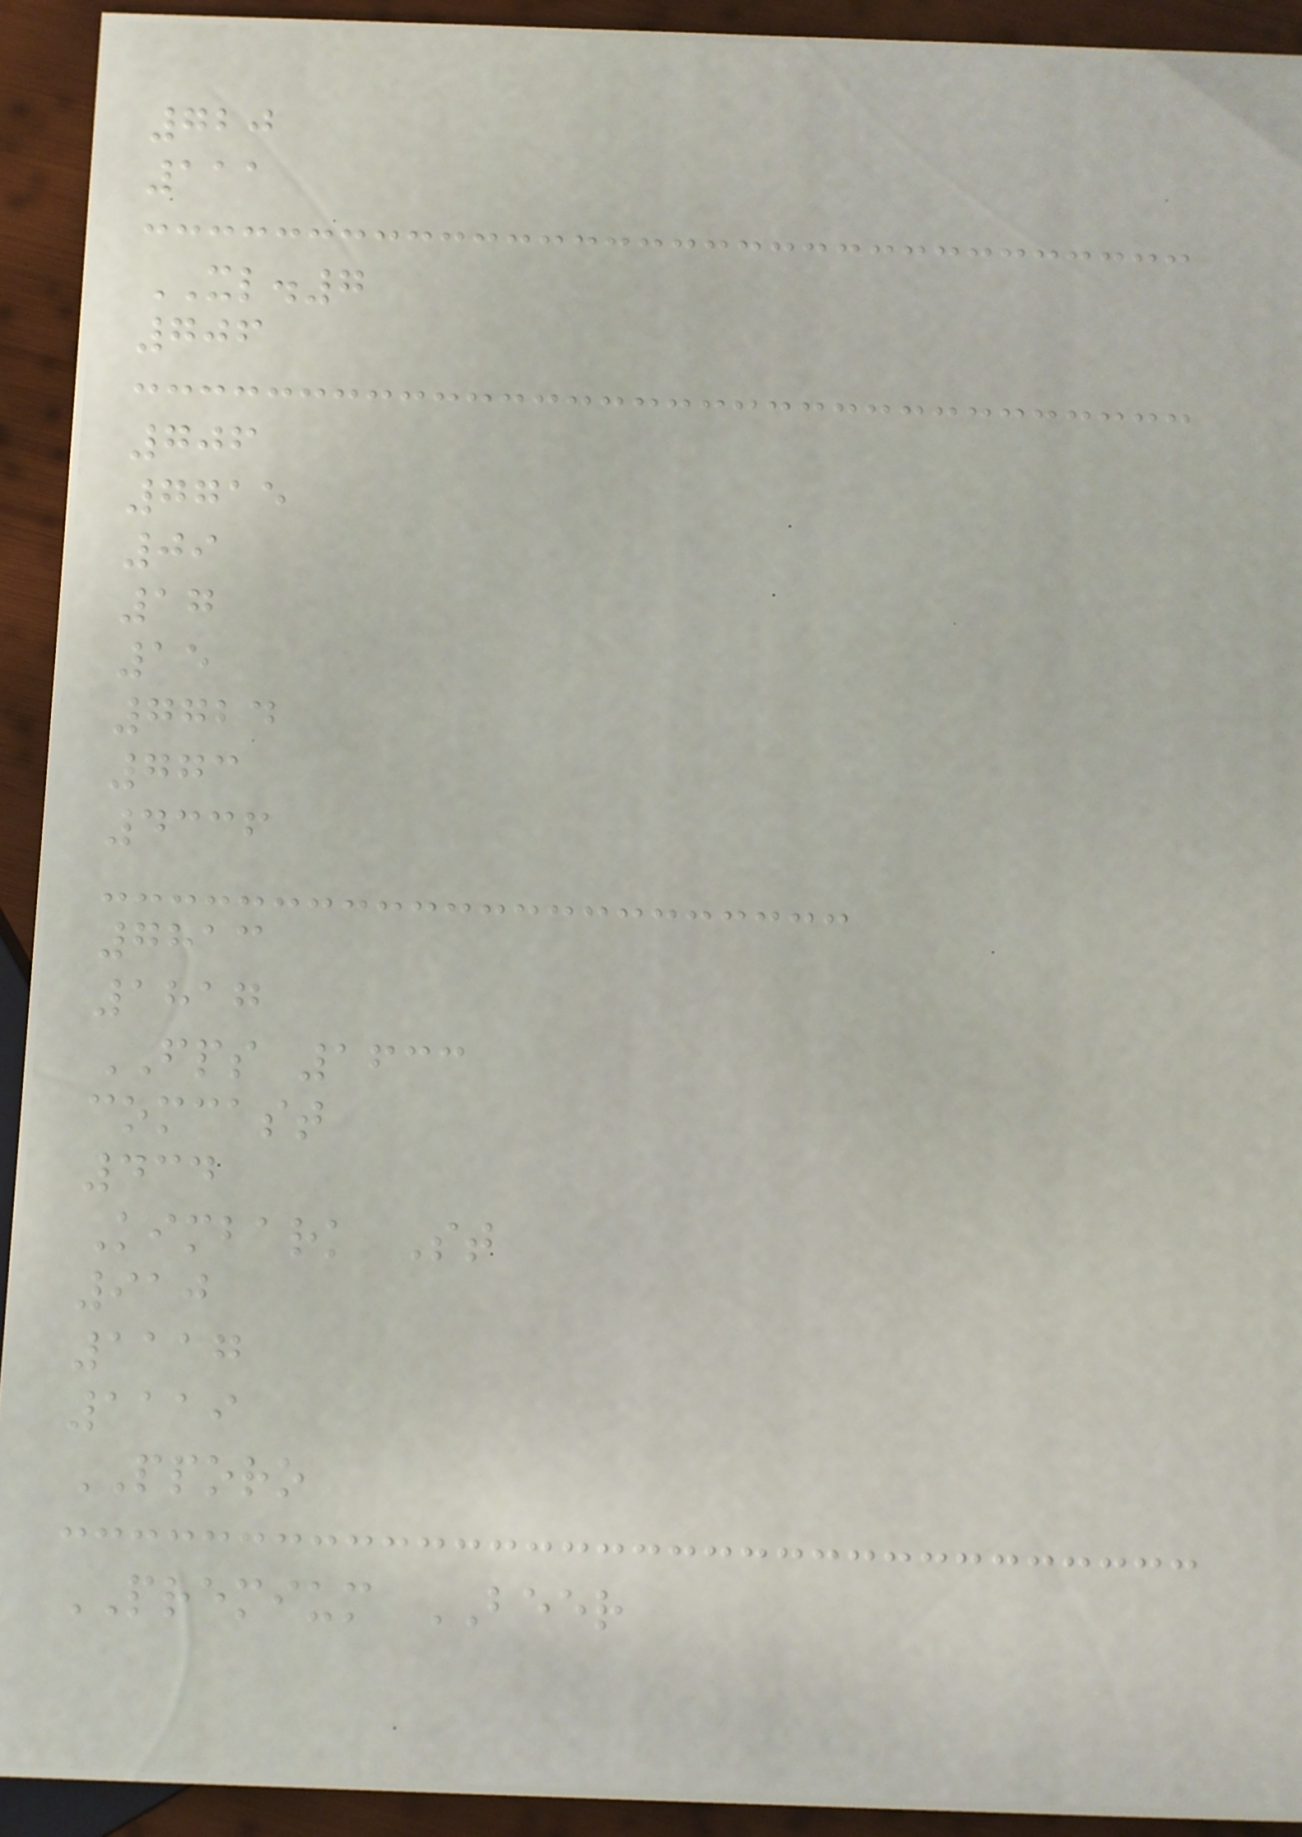720
111
XL.7
706
706
7715
09
17
15
7724
773
4336
7813
1817
FPS 1633
comcast
434
Kimbark St
910
1117
1119
PPORO
PREMIUM BEER
